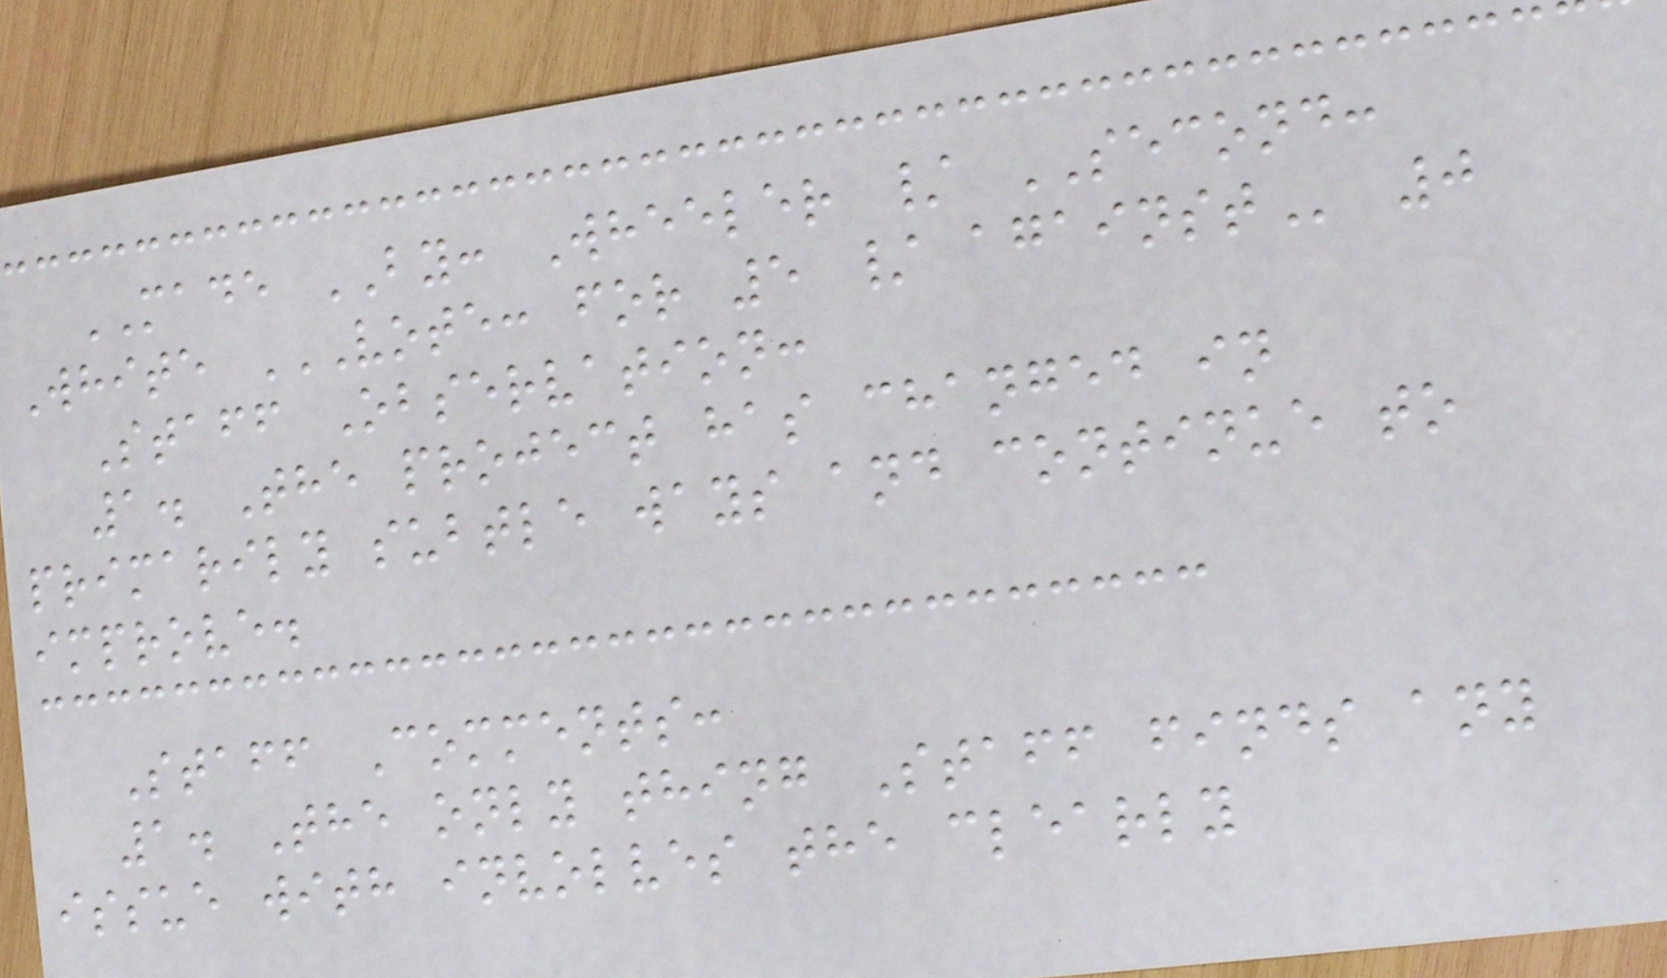MADE BY: Wheeler / SECOND:
White VOTE: FOR 5 / AGAINST 0
Staff Observation:
1. The project has changed in
primarily subtle ways and continue to
improve.
Staff Comments:
1. The only thing Staff finds any
issue with involves the clearly
